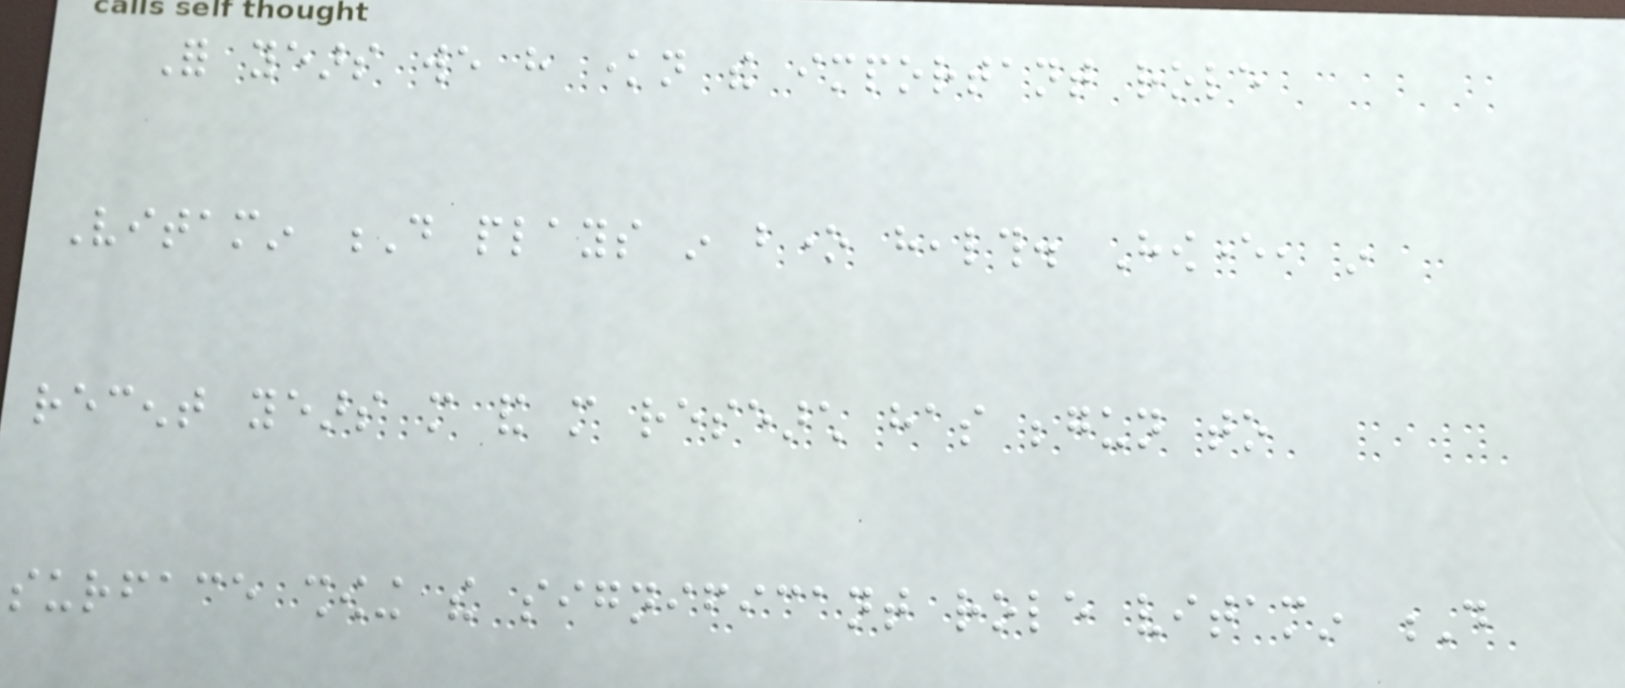For years we have known the important role
Vitamin D plays in bone health. However, in
recent years more and more research has begun to
surface showing the significant role vitamin D
